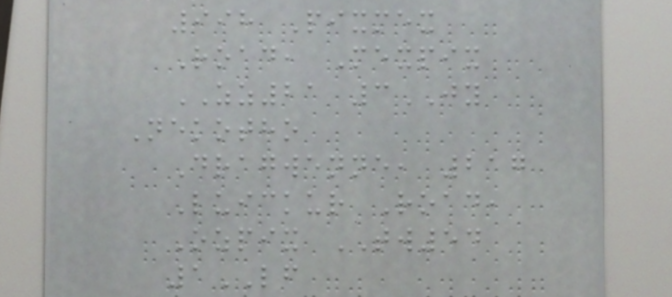998 Pixmex
Road, Mexpix
ZZ21 3JY
Nekotho
Dragwenne, 217
Luickur Road,
Ozpix TW54
1LF
